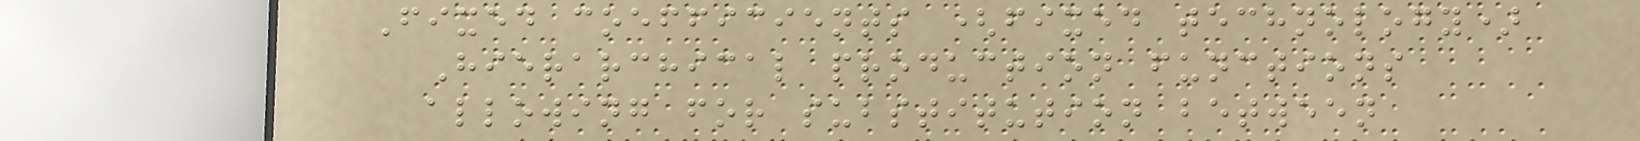Fixed coefficients (fixed technology)
Hierarchical production functions
allowing for substitution between
